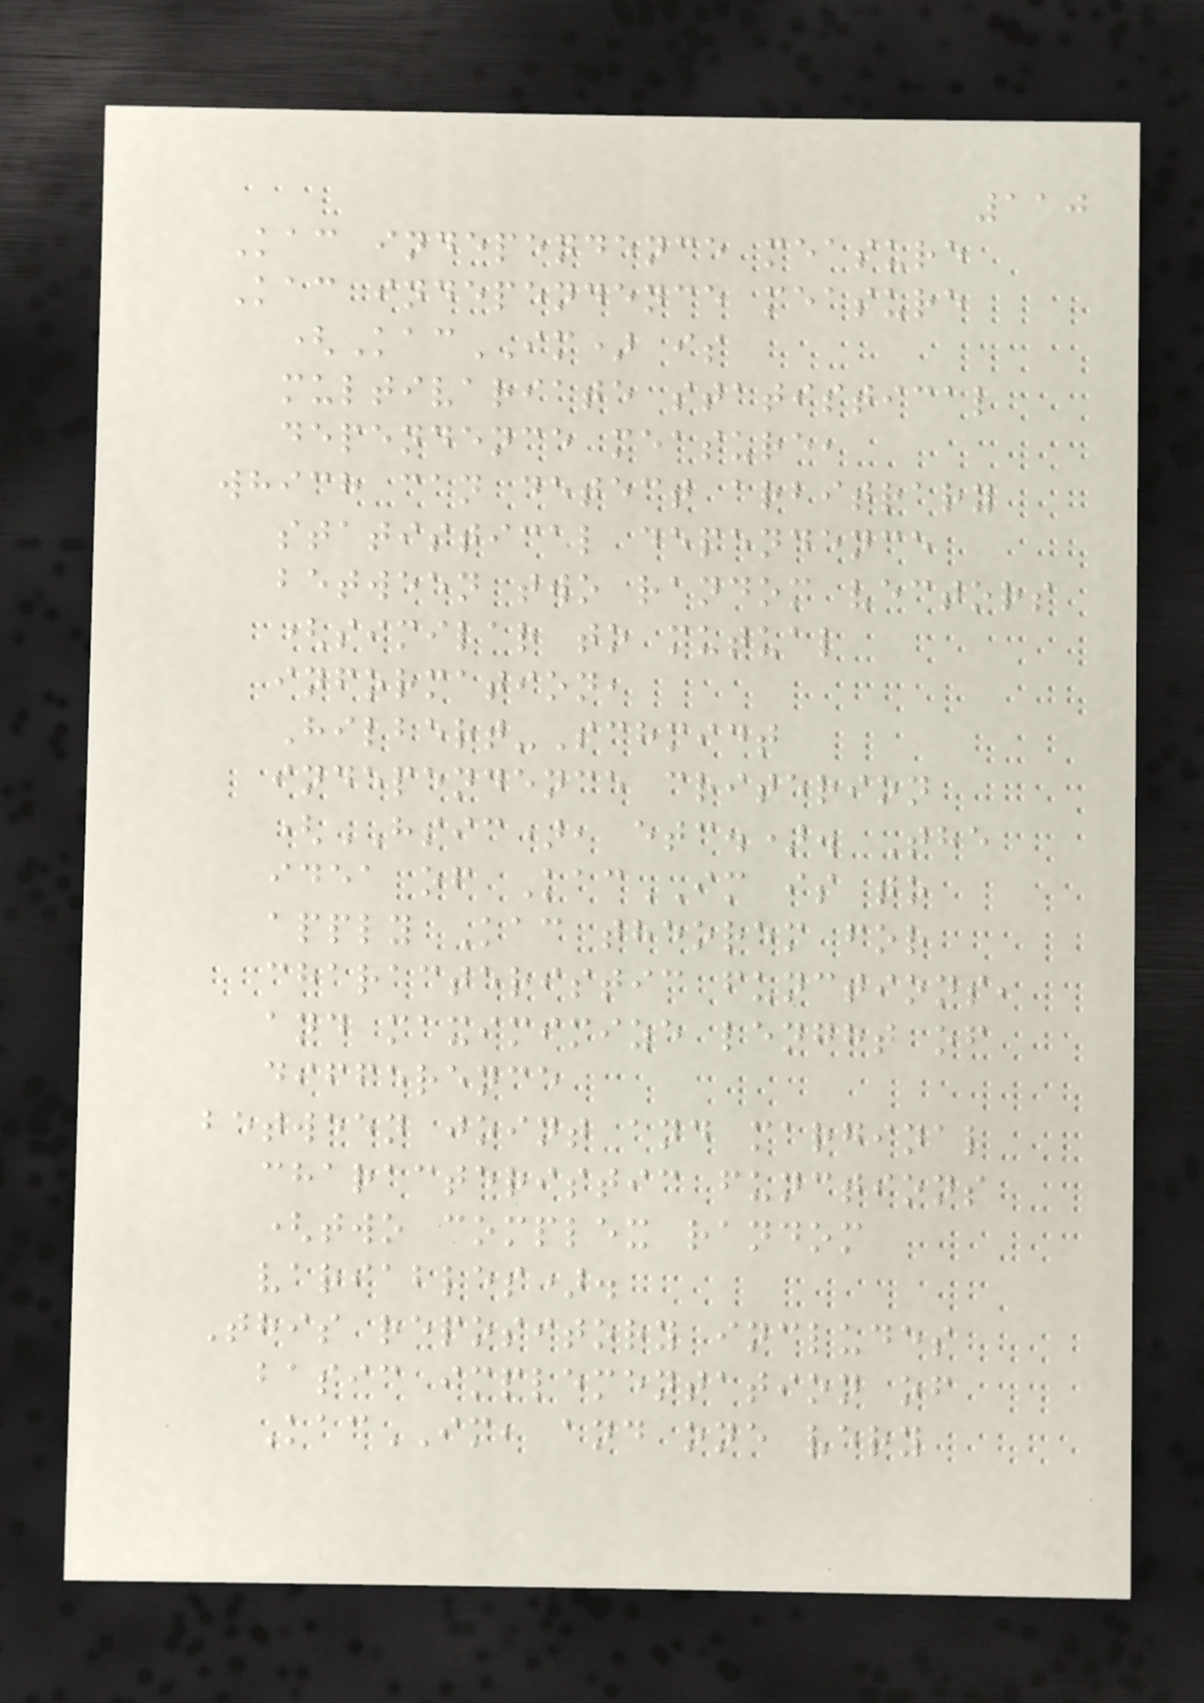110
Kac independence measure
Kac independence measure
(KacIM) is
multivariate statistical
dependence measure,
which can detect arbitrary
statistical dependence
between two random vectors
(similar to mutual
information,
Hilbert-Schmidt
independence criterion
(HSIC), etc.). The
idea of KacIM is to
apply Kac theorem for
characteristic functions,
and maximimize lenght of
difference
between joint and marginal
characteristic functions
(two complex random
variables).
This repository includes
basic implementation of
KacIM, and one very
